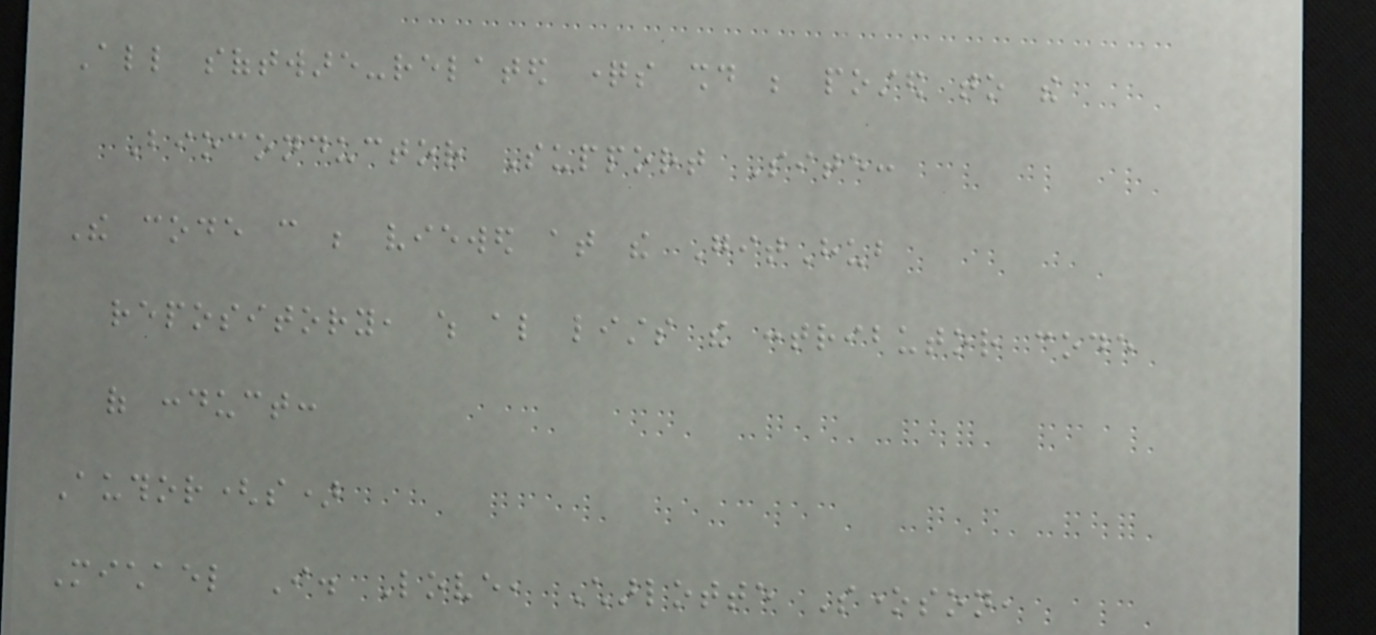All software-related questions should be posted to the
Bioconductor Support Site:
The code can be viewed at the GitHub
repository, which also lists the contributor code
of conduct:
Author(s)
Michael I. Love, Charlotte Soneson,
